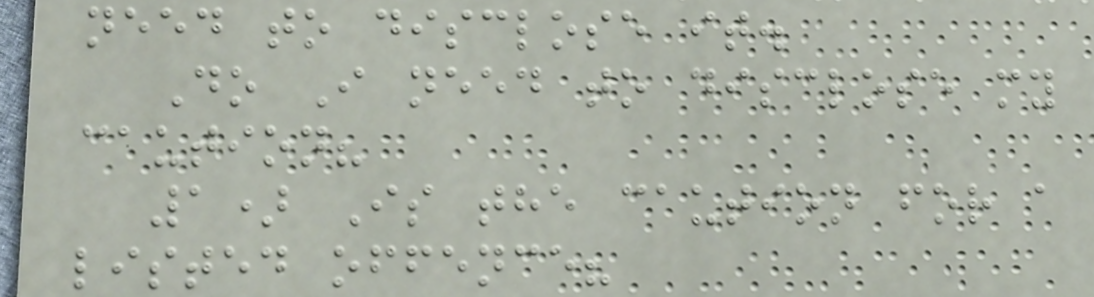need to disclose it.
Do I need to disclose my
caution?
1) Is the caution for a
listed offence?
